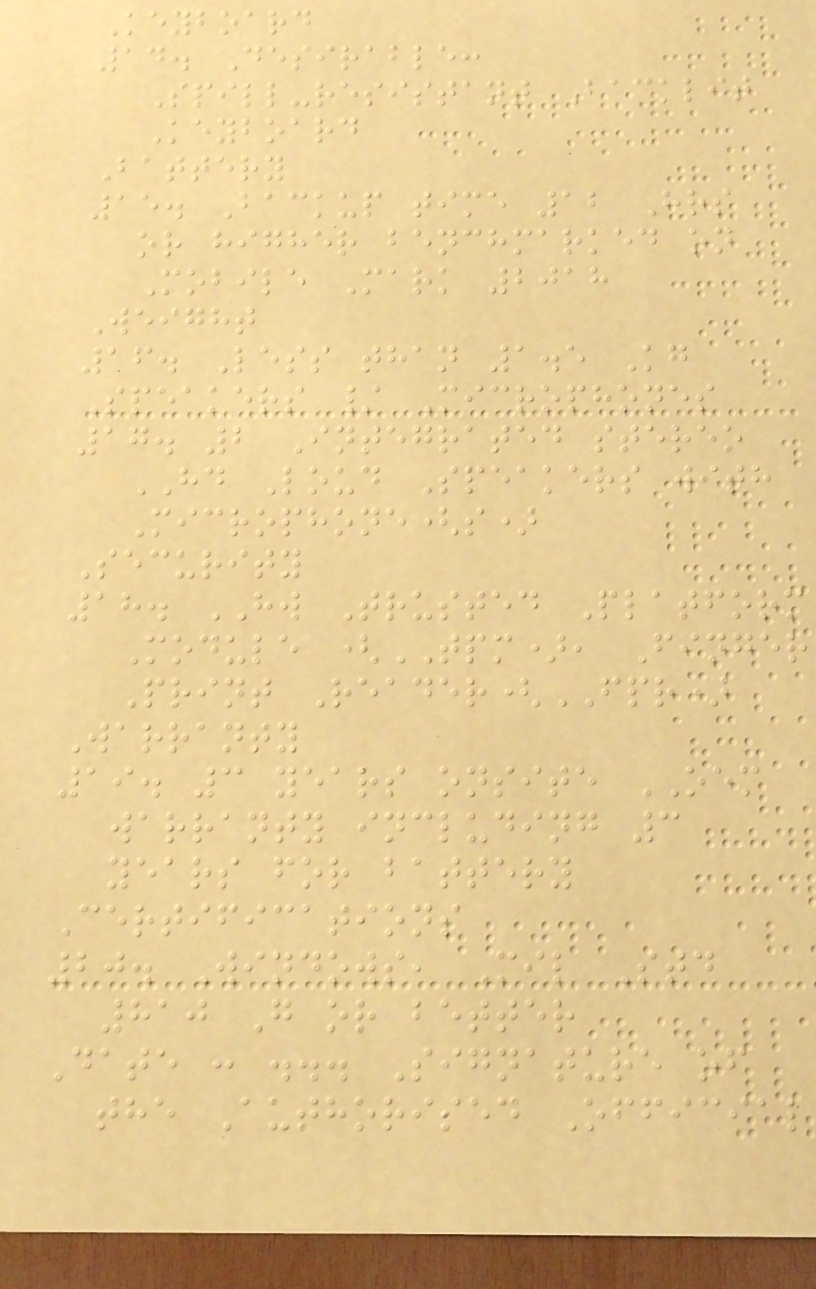Keyboard
14. Desirable:
Spill-resistant Backlit
Keyboard
Battery
15. Backup time 12 Hrs
or higher benchmarked on
Mobile Mark 2018
Weight
16. Less than 1.5 Kg
Speakers / Microphones
17. 2 Integrated stereo
HD Loud Speakers with
Microphone(s)
Security
18. HW Trusted Platform
Module (TPM), Finger
Print Reader(FPR)
Warranty
19. 3 years onsite OEM
warranty including 3
years for battery
Certifications
20. Windows, Mil Std
810 G or better
Date : ... Signature of
the Authorised Official
